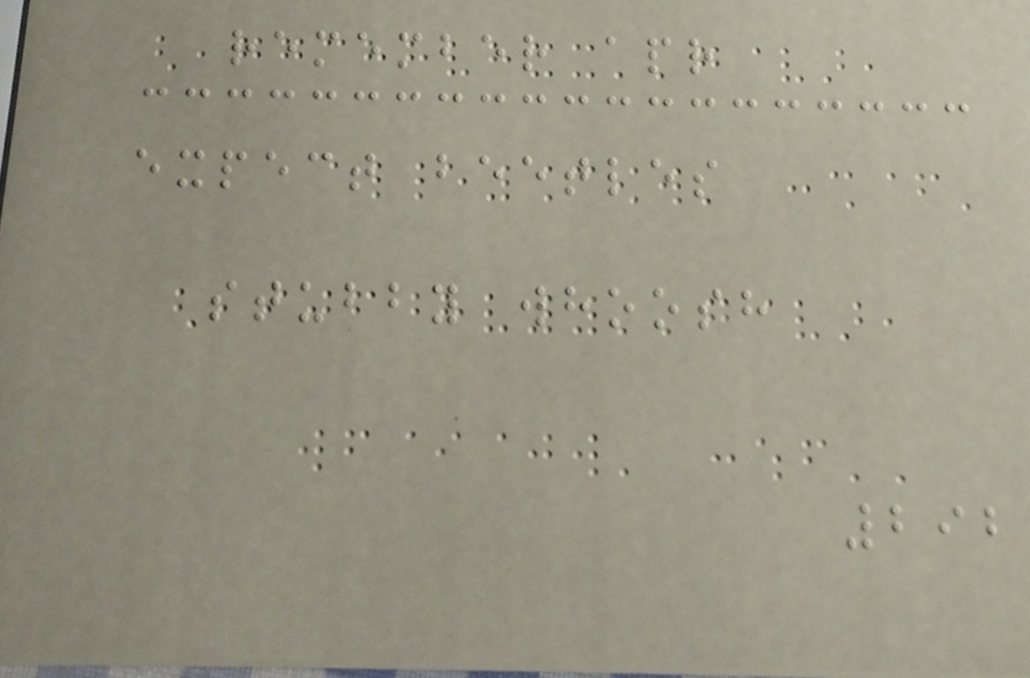remember apr
expect beetles
stubby whoosh
292
